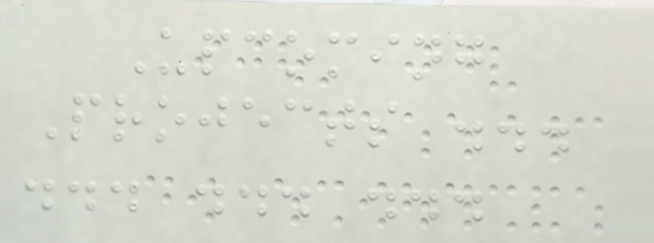Upcoming
Projects ...
... ... ...
